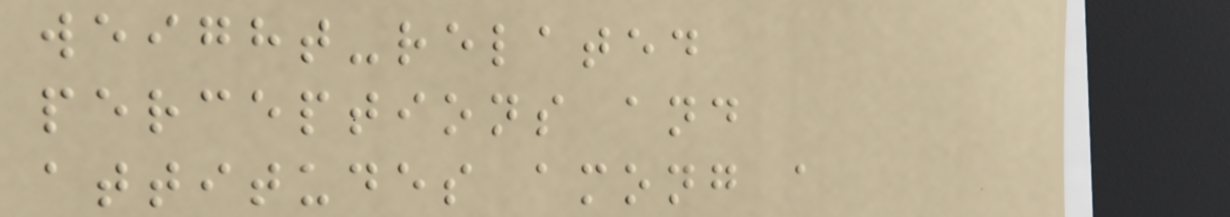weight-related
perceptions and
attitudes among a
